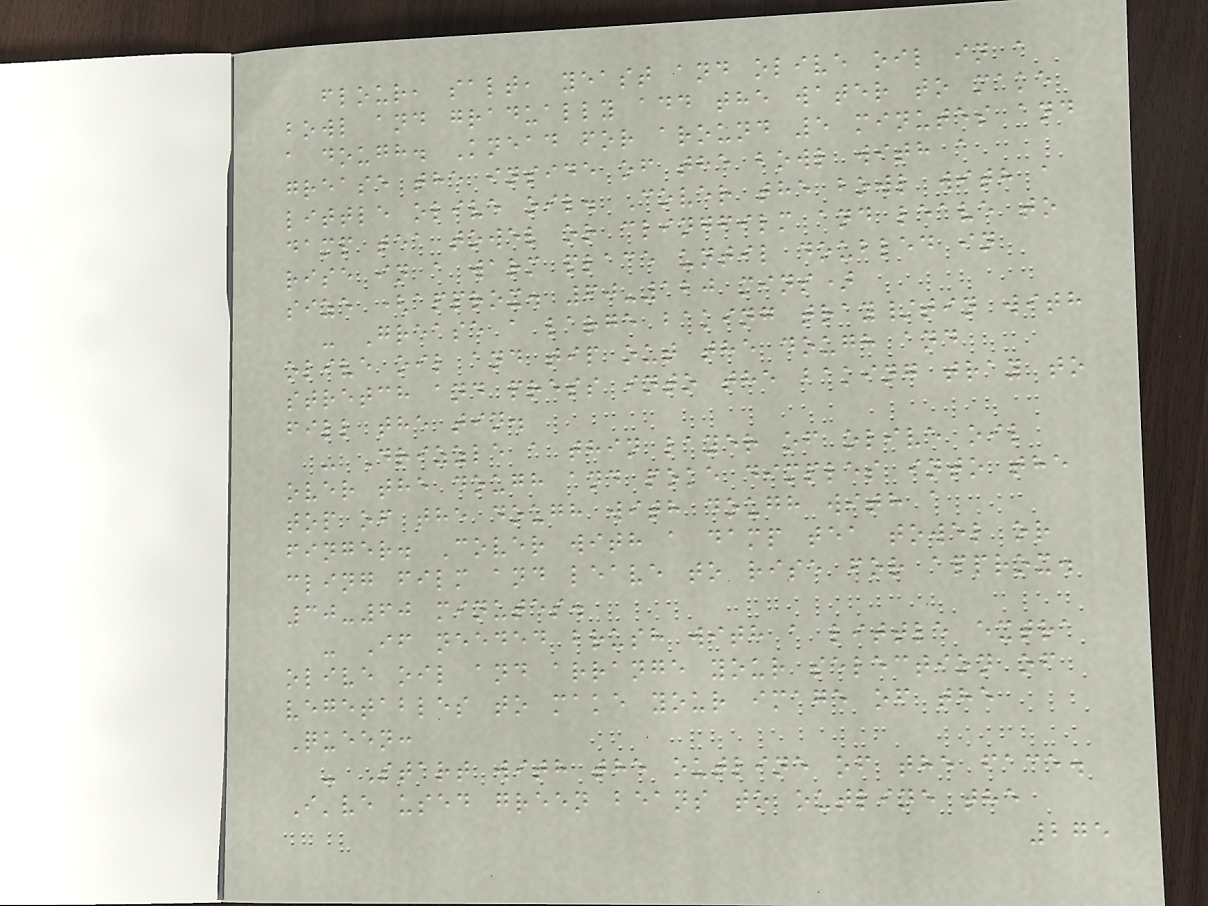flour, salt, yeast and olive oil in a
bowl and gradually add the water to make
a dough. Knead for around 5 minutes and
grease the inside of the bowl with a
little olive oil. Cover the bowl with a
damp tea towel or clingfilm and leave to
rise in a warm place until doubled in
size (approx. 60-120 mins)
- Grease a large baking tray/tin with
olive oil and tip out the dough and
stretch and press into the baking tray to
fill the tin.
- Drizzle a thin layer of olive oil
over the dough and poke dimples into the
top of the dough with dough with a
finger. Cover with a damp tea towel or
cling film and leave to rise for approx.
30-60 minutes.
- If needed brush with a little extra
olive oil and arrange your selection of
vegetables to make your image of the
Queen:
- Start with the outline of the face.
I've used green beans to outline the
275
